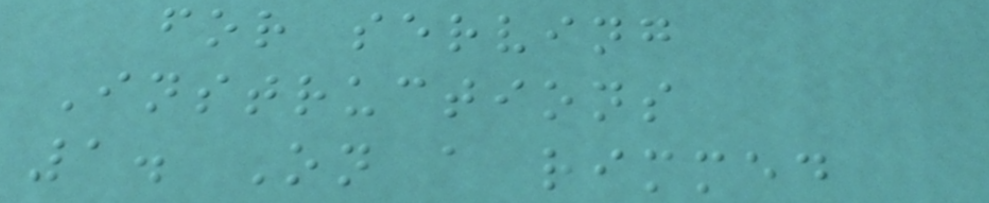for serving
Instructions
1. On a rimmed
